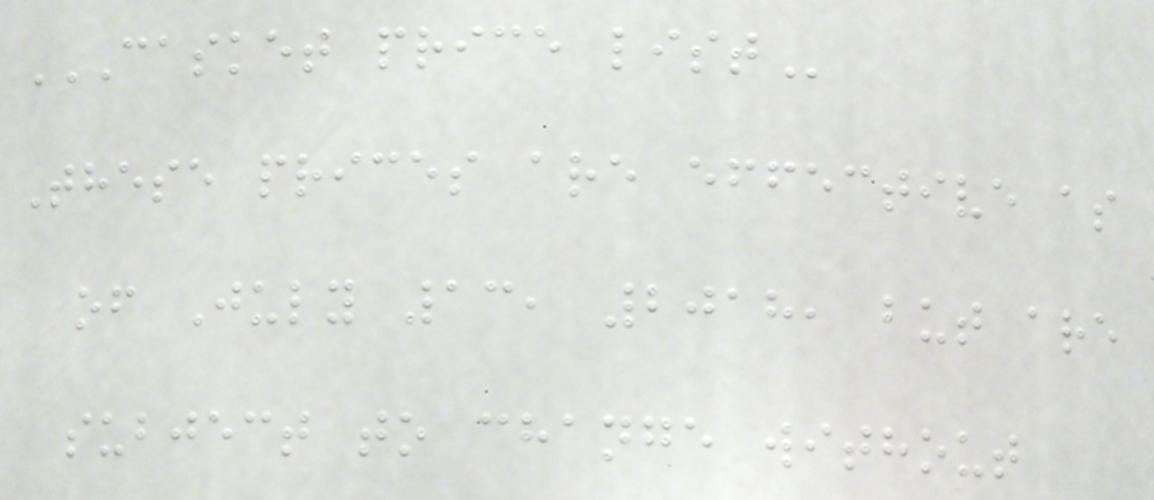CASKET PRICE LIST
These prices are effective as
of July 13, 2018, but are
subject to change without
